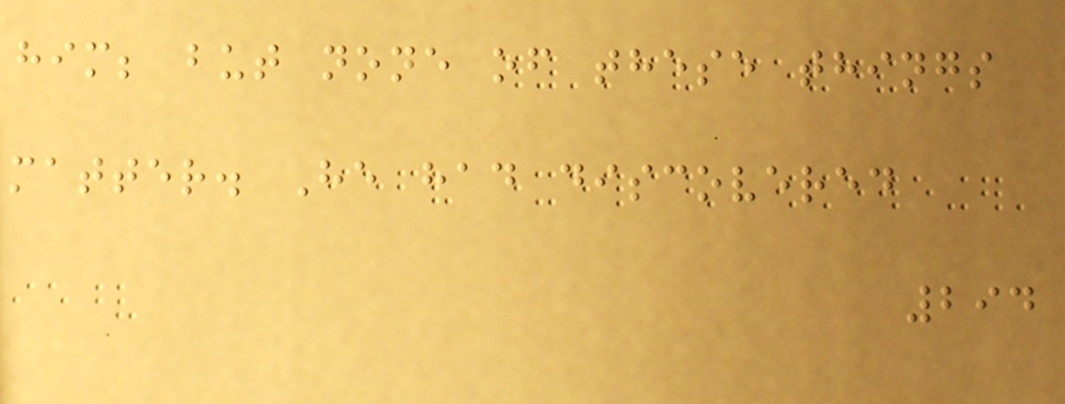him; but none of these things
matter. He had discovered
294
